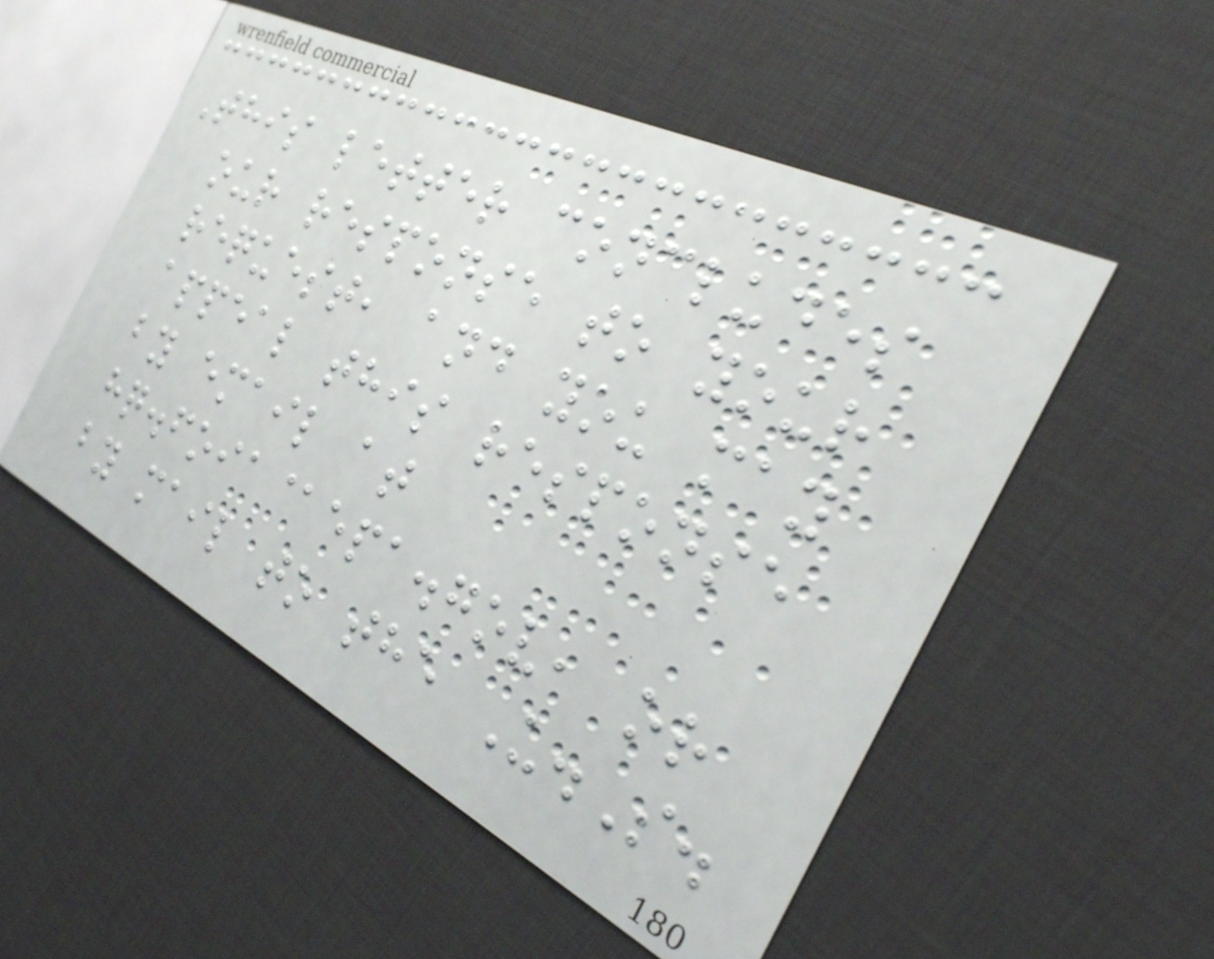This letter concludes
our response to your
request, and you may
appeal this response
by email at
hq.foia@epa.gov, or
by mail to the U.S.
